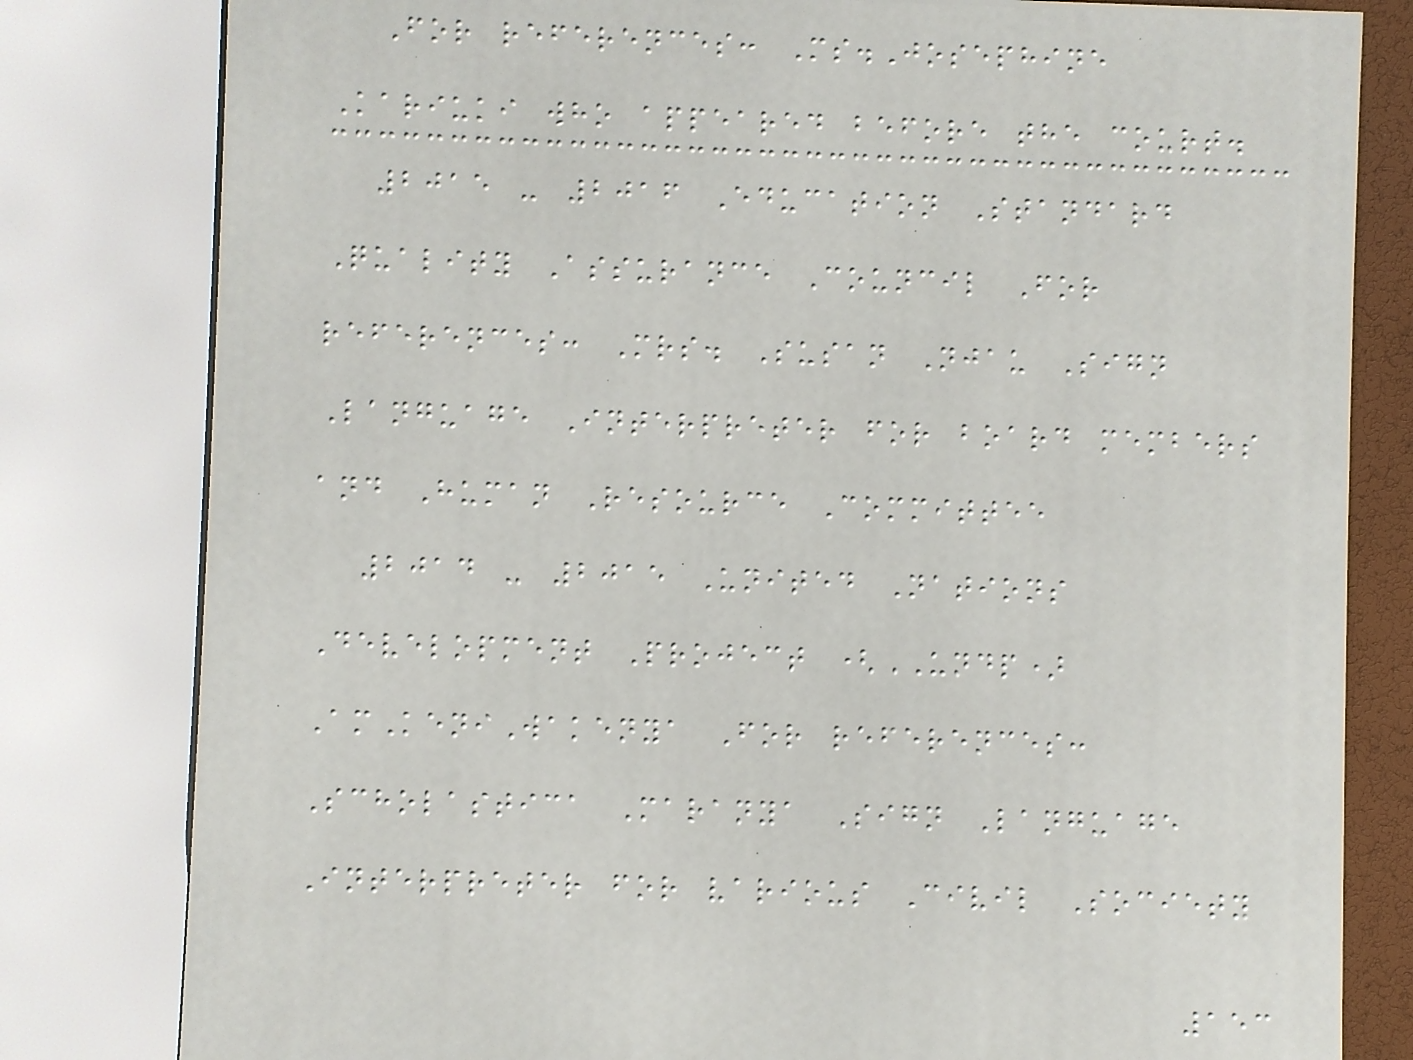For references: Ms.Josephine
Kariuki who appeared before the court.
2015 - 2016 Education Standard
Quality Assurance Council For
references: Mrs. Susan Njau Sign
Language Interpreter for board members
and Human Resource Committee
2014 - 2015 United Nations
Development Project (UNDP)
AmKeniWakenya For references:
Scholastica Maranya Sign Language
Interpreter for various Civil Society
153
